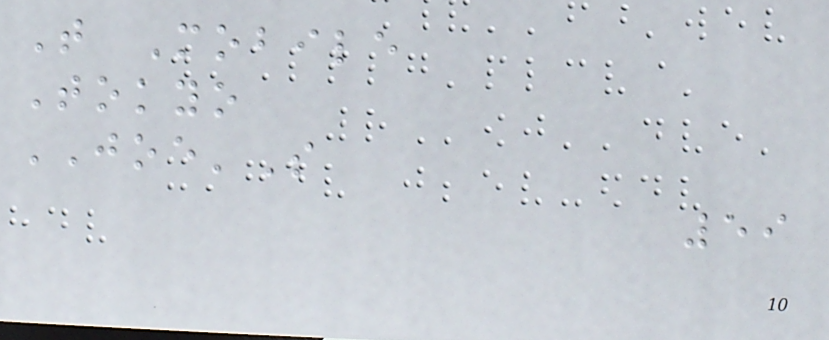T Mobile
Tokyo
JOE'S
59
